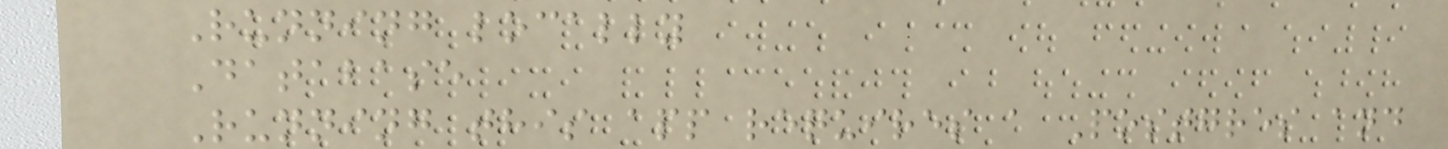Running locally
Database
Running this app requires a Postgres and
